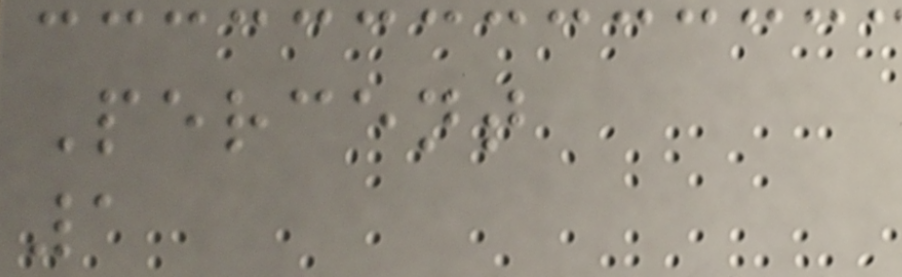Percent
1
